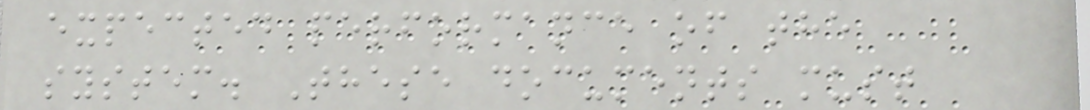expected performance of the
system. These documents must
